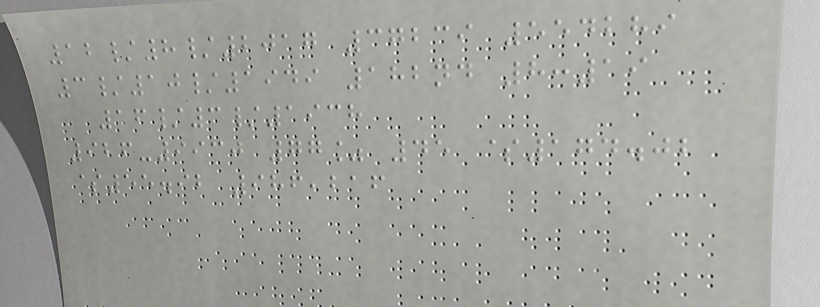12/8/2017 37239 554289
3/10/1949 182nd 8:19
16/3/1938
926-9930 77% 45 $174.02
$55.92 986,216
